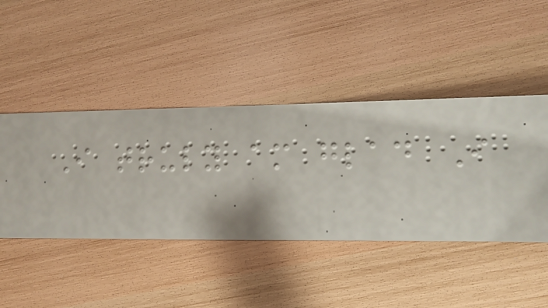I truly am glad I
